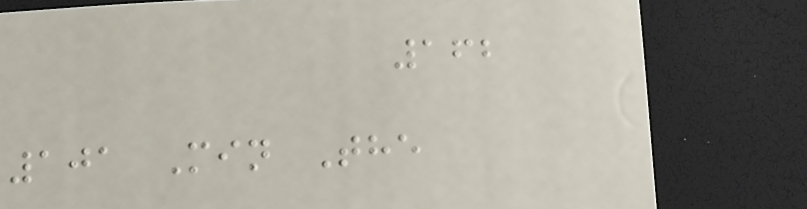162
101 Min The
